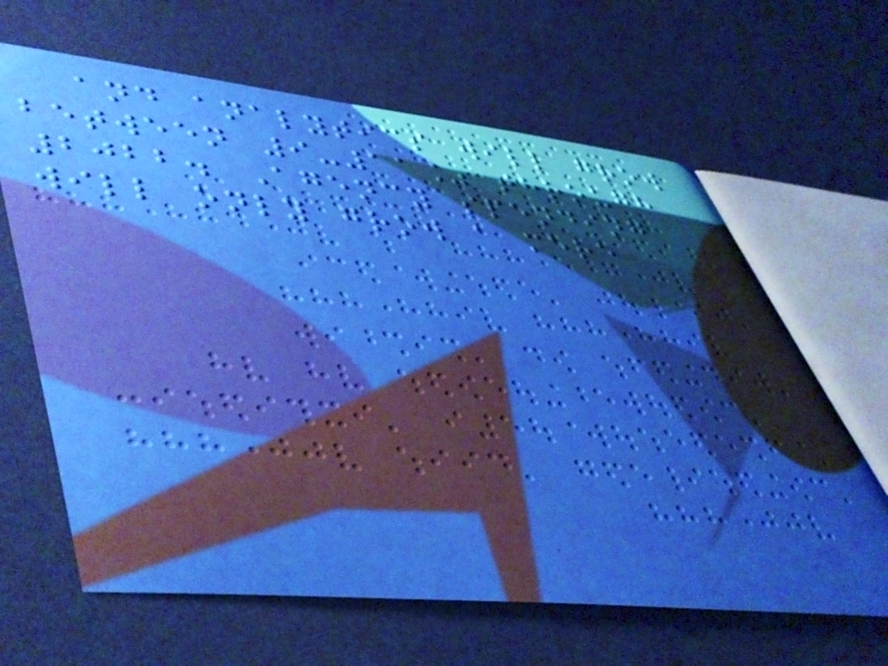and analytics will grow
between 9-11% through
2022. Agency spending
will only grow a mere
